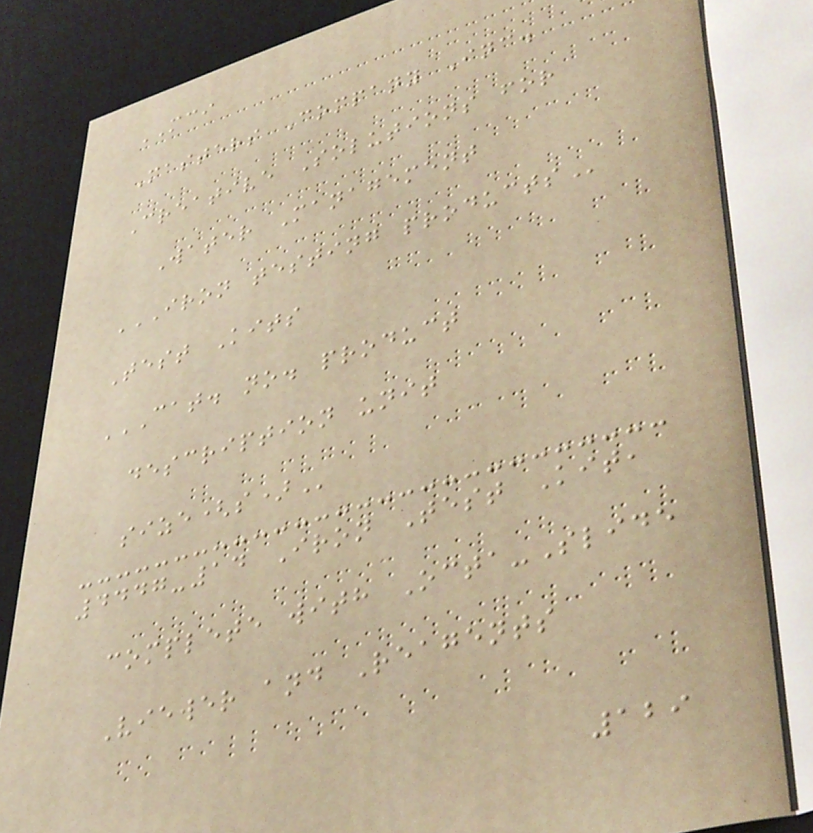MCI
Masters Company Inc.
Creative Solutions for
Water Management
IRON TESTING PRODUCTS
Test Kits
CAT. NO. PRODUCT
DESCRIPTION UNIT
SIZE(S)
4447-14 Iron Test Kit,
complete with Octa-Slide
Viewer and Reagents
129
